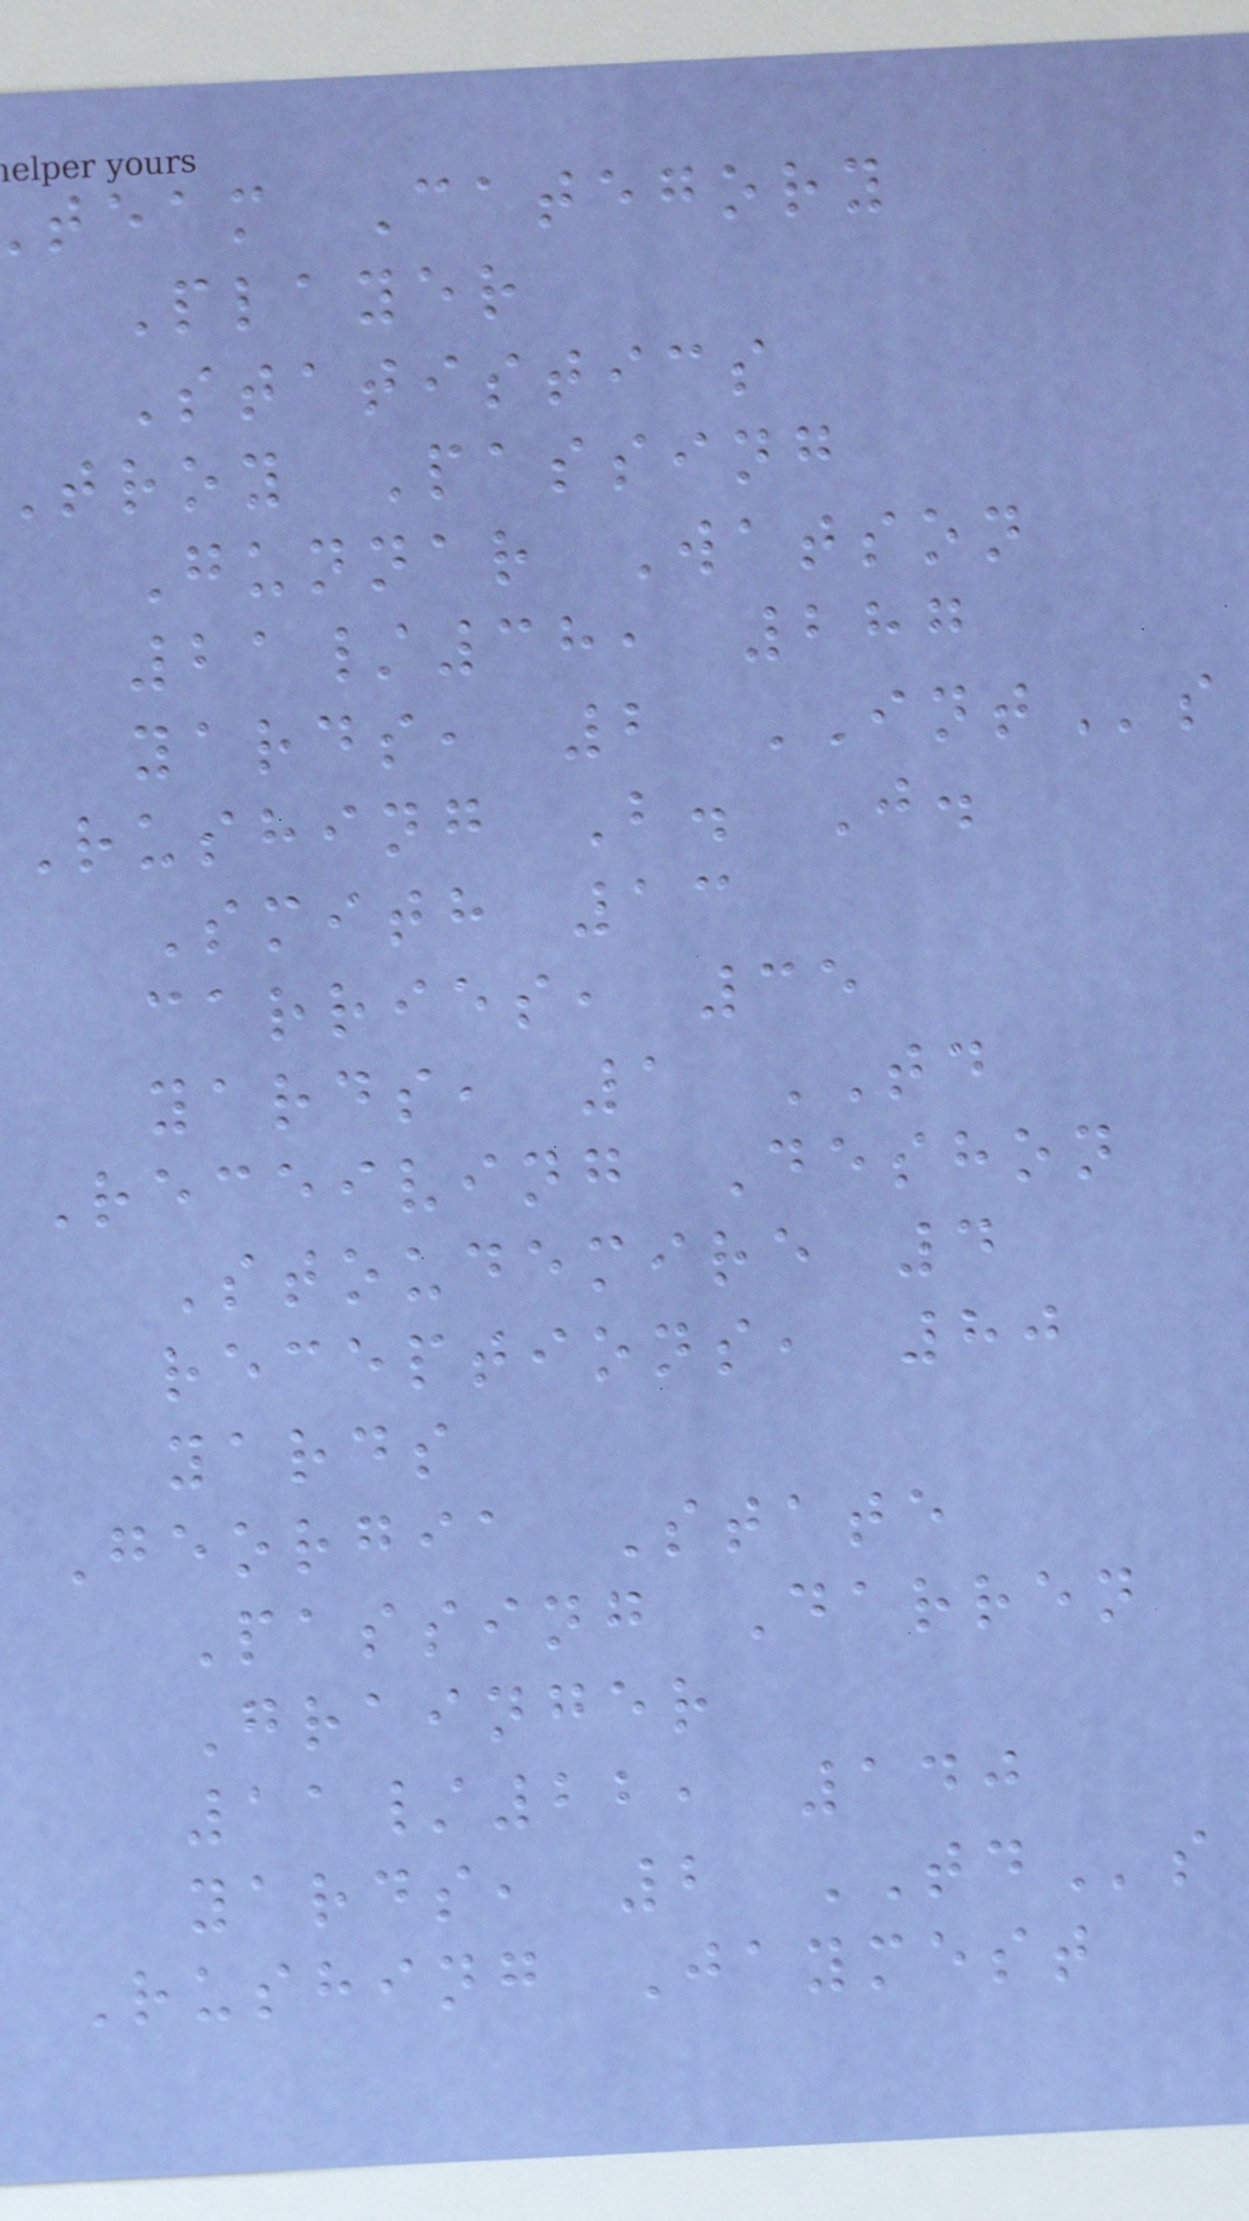team Category
Player
Statistics
troy Passing
Gunnar Watson
21/38, 287
yards, 2 INTs
Rushing B. J.
Smith 13
carries, 35
yards, 1 TD
Receiving Deshon
Stoudemire 4
receptions, 80
yards
Georgia State
Passing Darren
Grainger
11/22, 140
yards, 2 TDs
Rushing Jaymest
